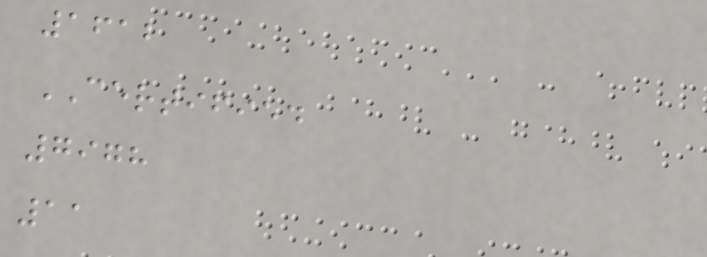1612
CERTIFIED
7978
11
